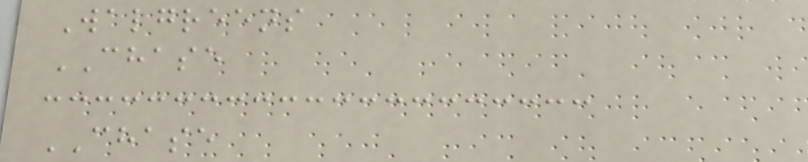Walgreens
CHASE
CHASE
